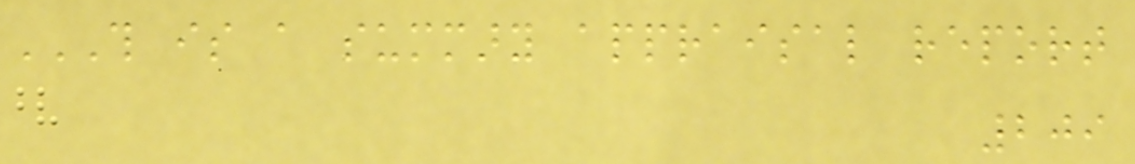THIS IS A SUMMARY APPRAISAL REPORT
209
